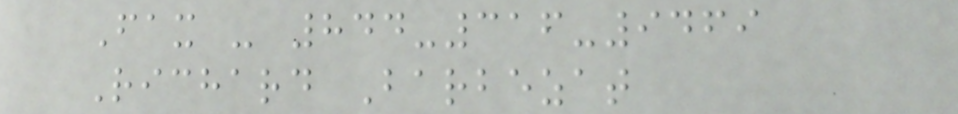Fax - 844-316-9469
Richard Barbezat
